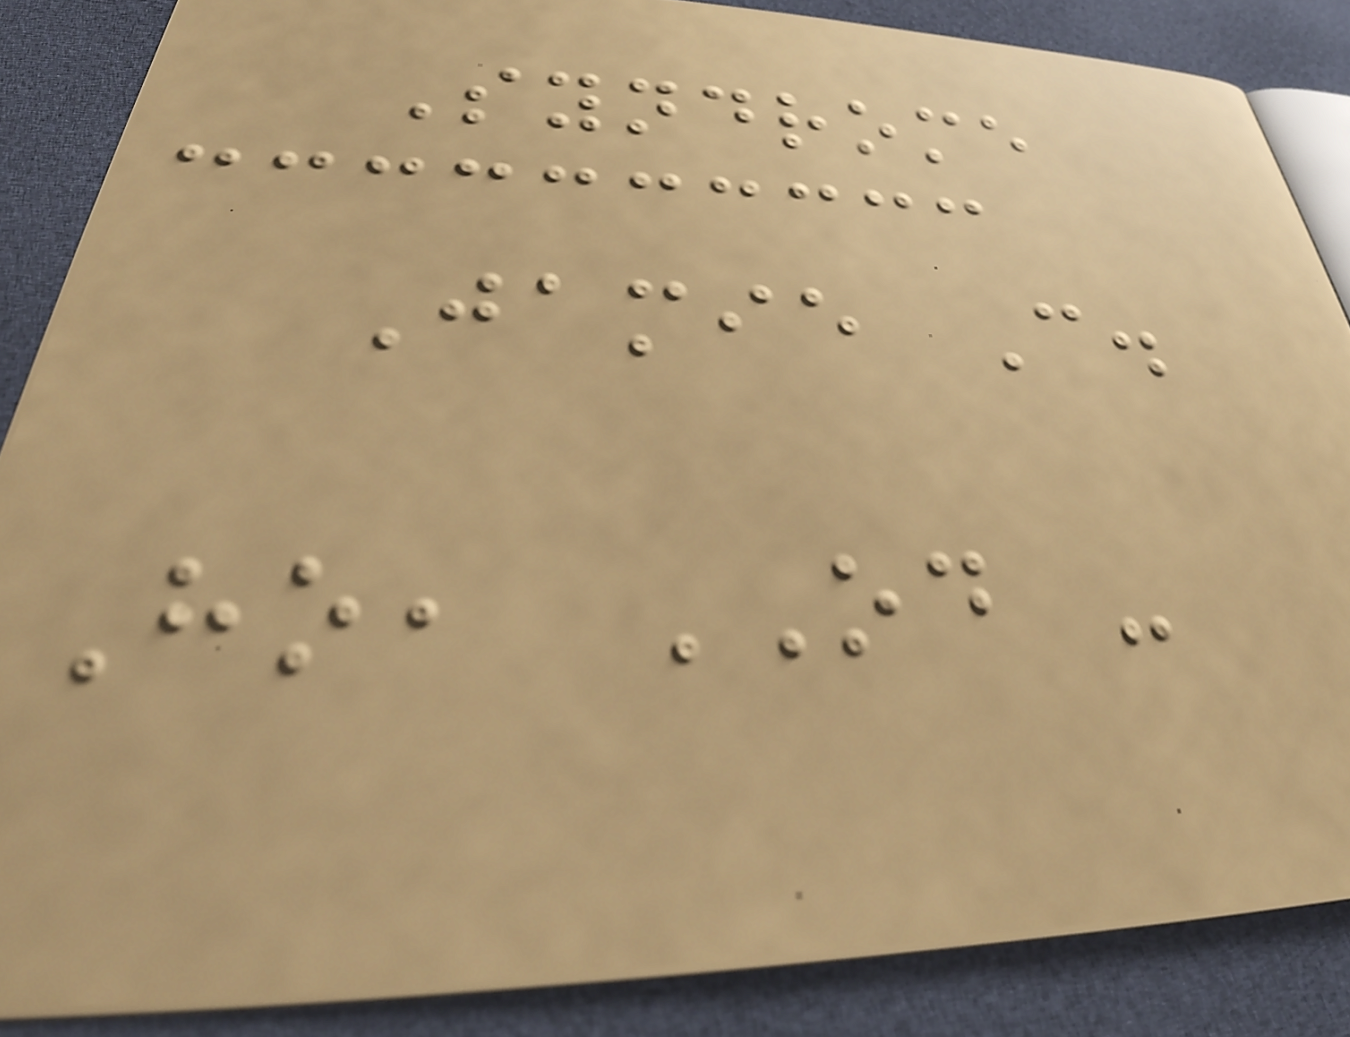Syndrome
Jamie C.
Ho, OD -
